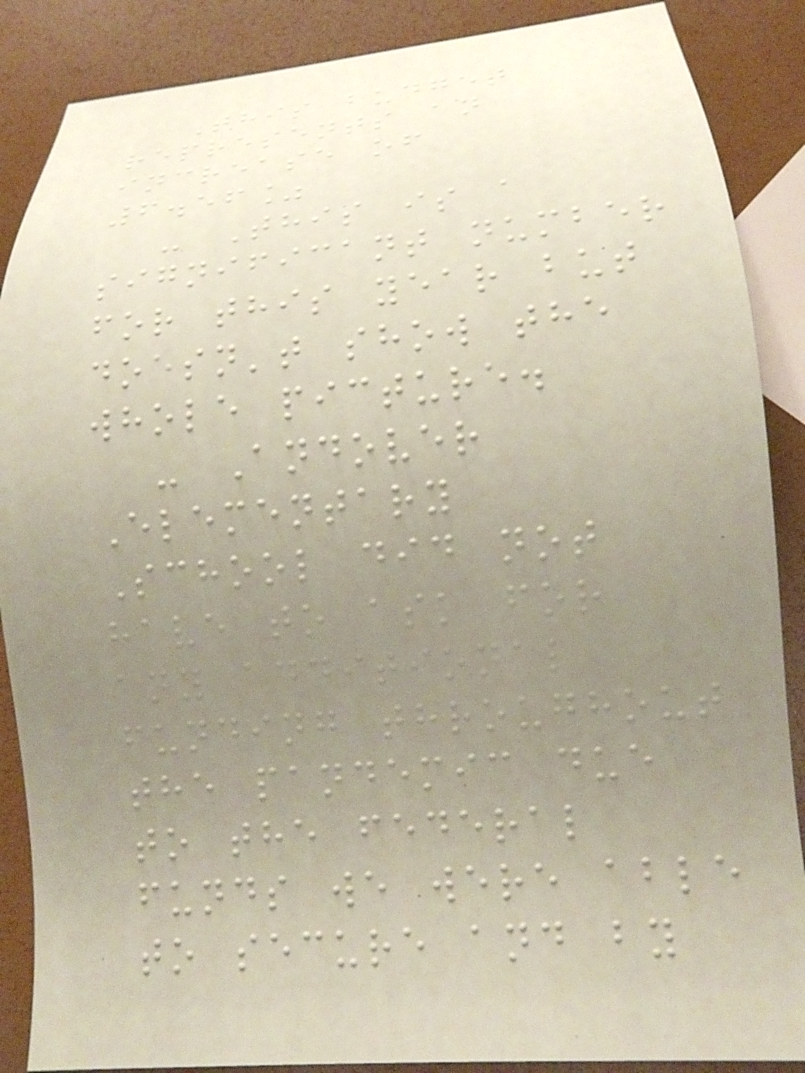This budget
represents an
increase of
6.56%
- This is a
significant number
for this year but
doesn't show the
whole picture.
- Andover
Elementary
School did not
have to ask for
any additional
funding throughout
the pandemic due
to the federal
funds we were able
to secure and by
